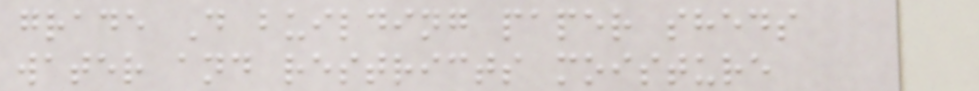grade D building paper sheds
water and restricts moisture
